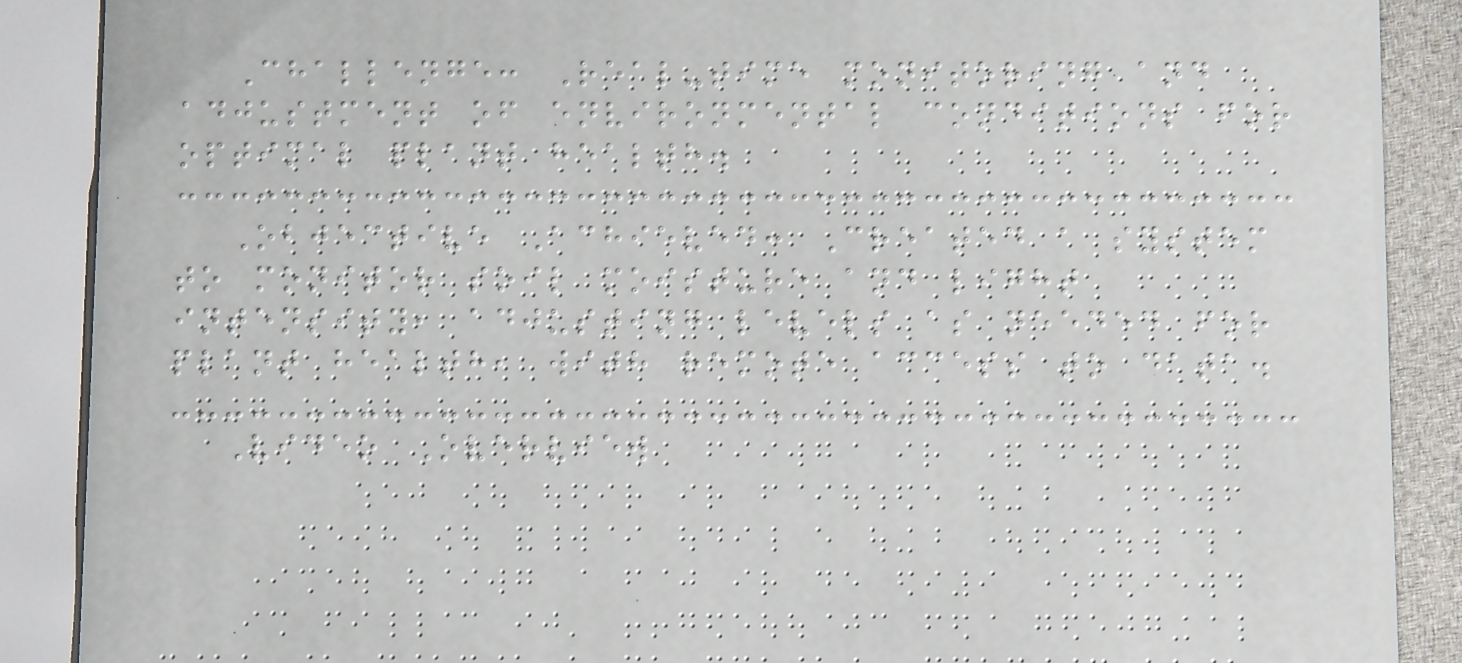Challenge: Real-time monitoring and
adjustment of environmental conditions for
optimal plant health.
Objective Achieved: Created a system
to monitor soil moisture and light
intensity, adjusting levels as needed for
plant health, with remote access to data.
Video Overview
